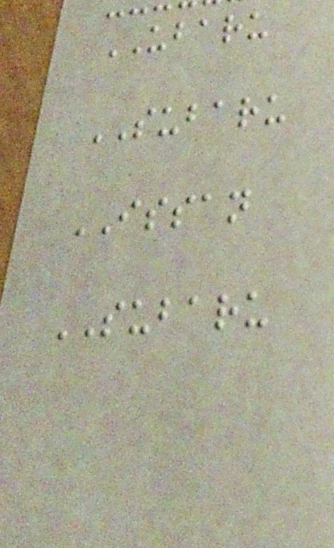UBARU
SUBARU
ISSAN
SUBARU
